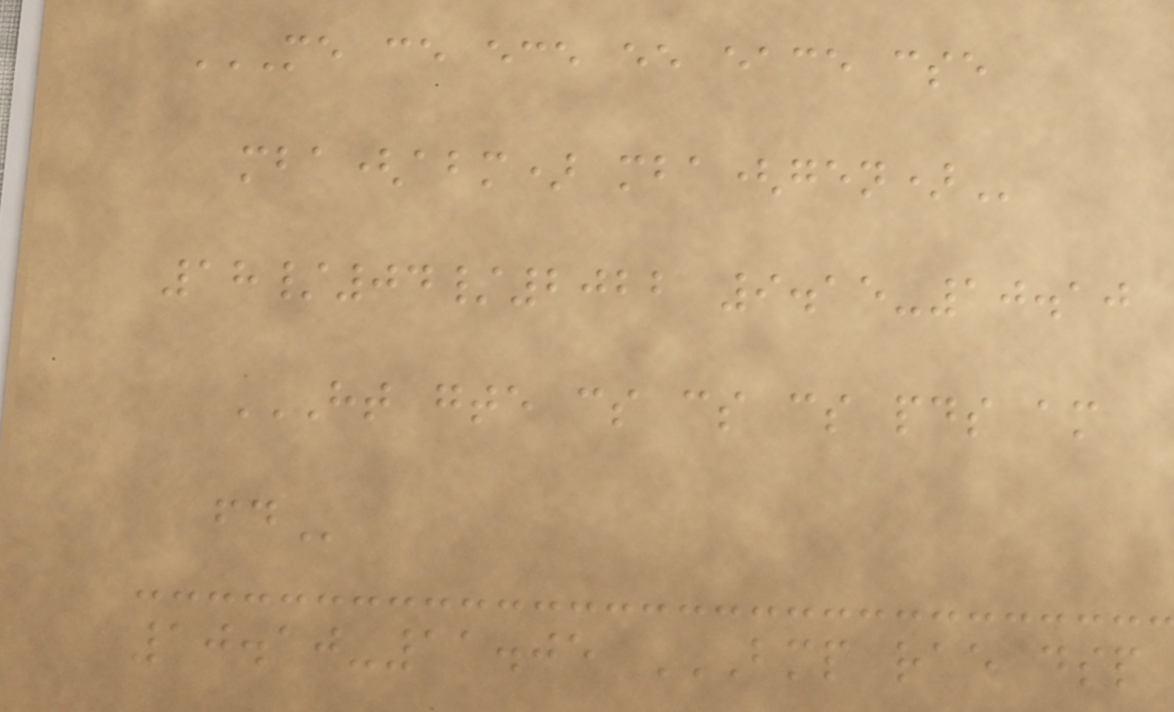ME CE ECE EE EACE CSE
MBA(ABM) MBA(GEN)
18/04/2022 9.15-10.10
HT GTE CS CS CS PDS AM
FD
10.10-11.05 BMP RAE DSP
